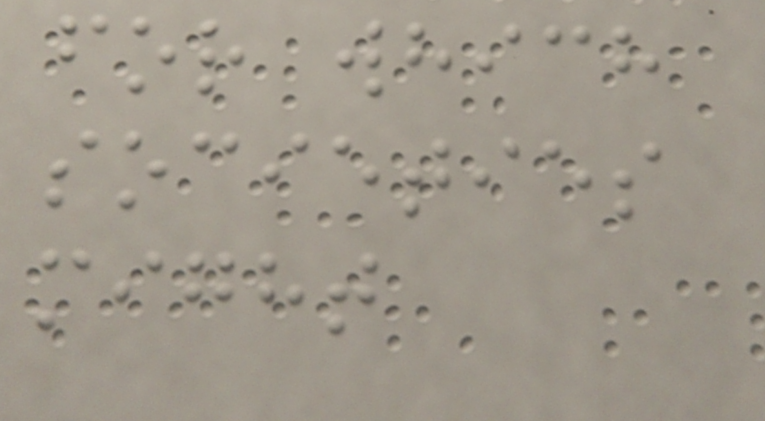for which
societies
might
